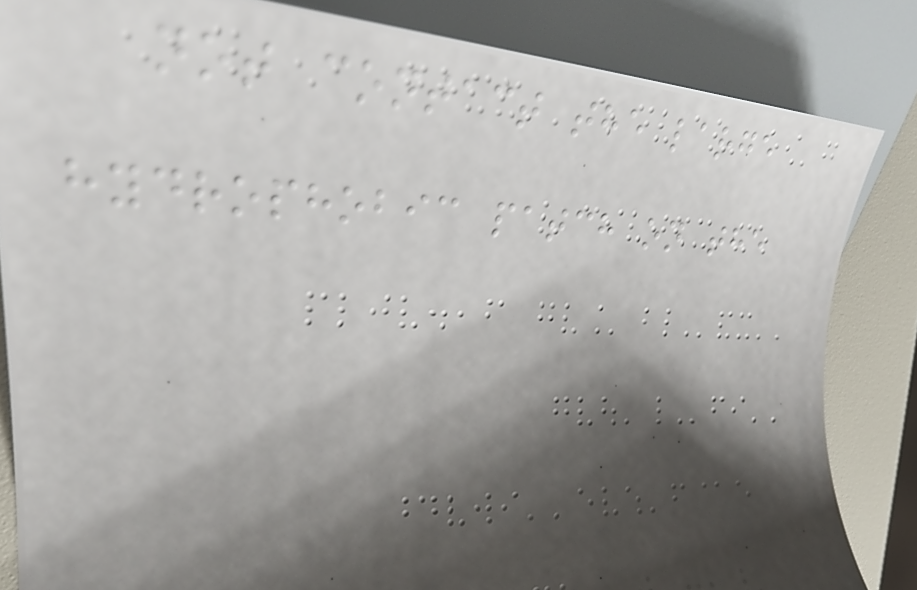not contact the large
hydrophobic patch on the
